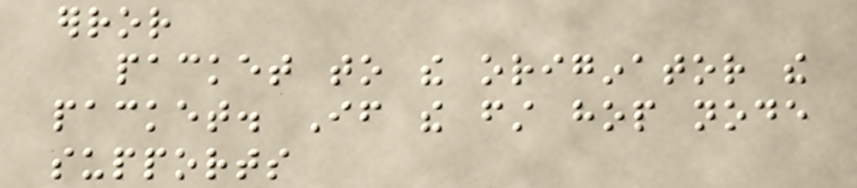error
packet to the originator the
packet. If the first hop node
supports
